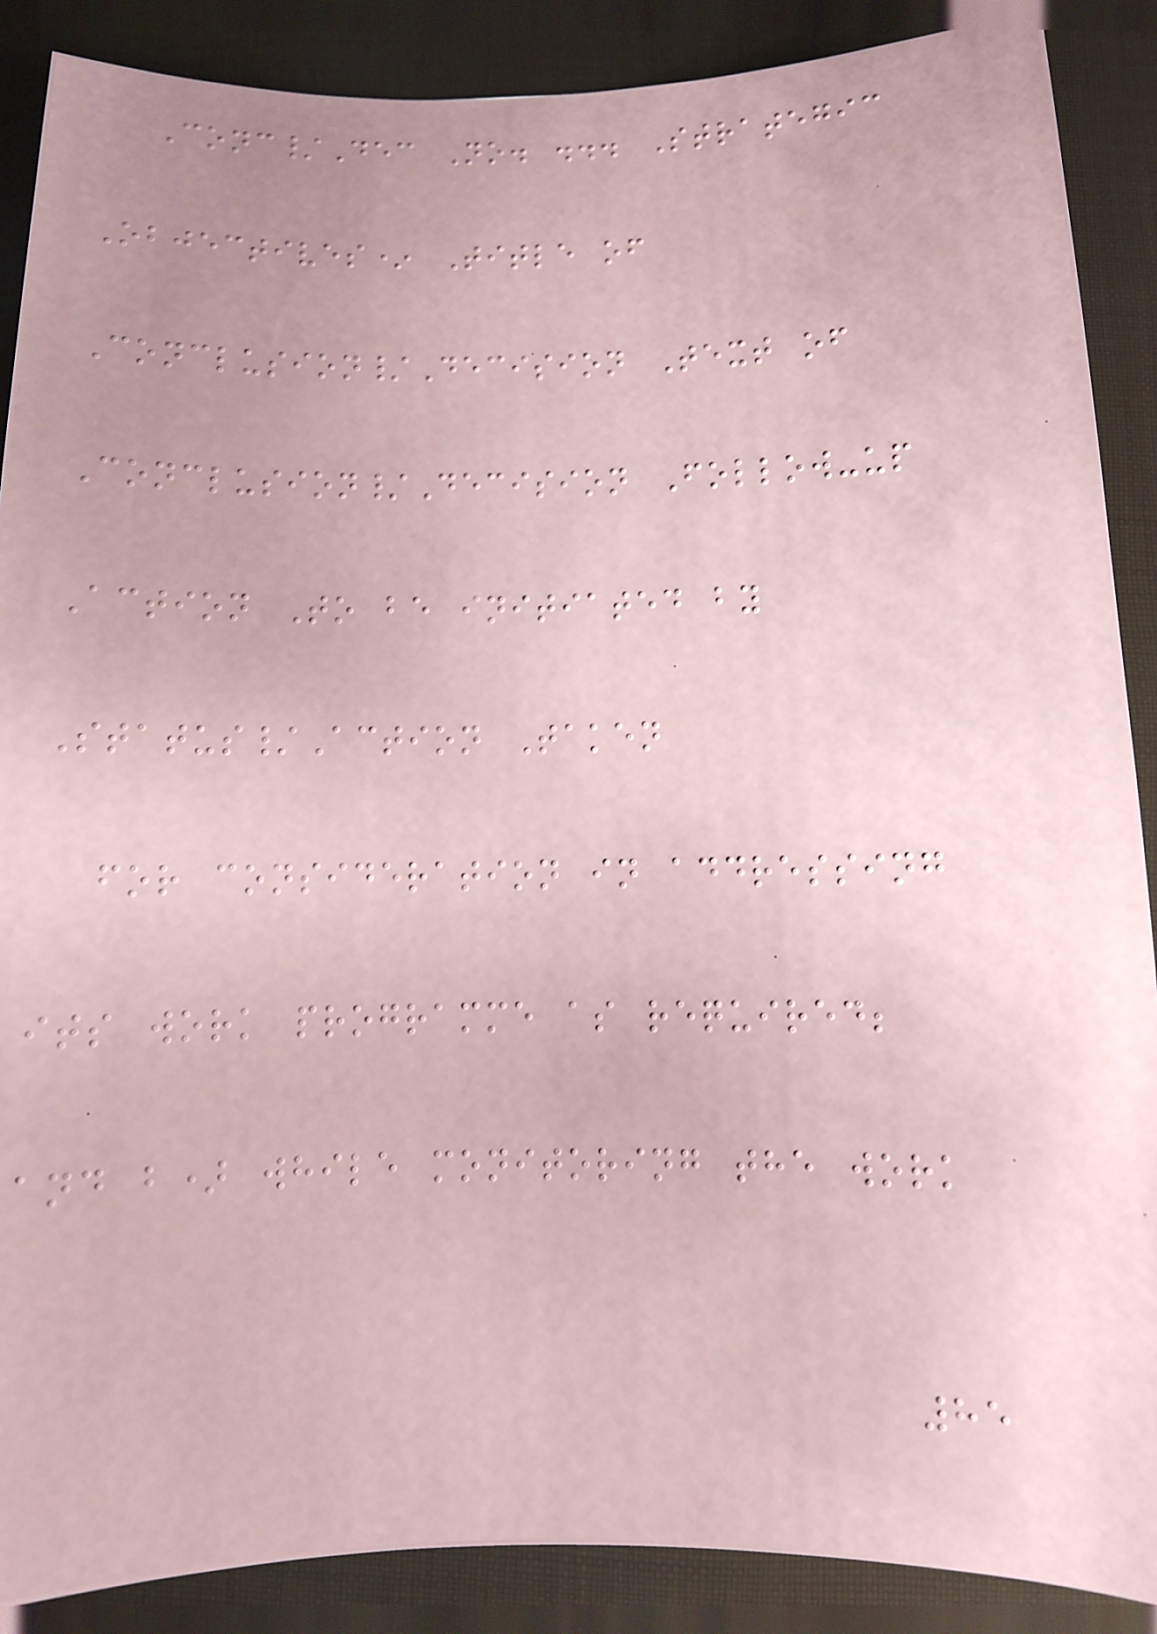Conc/Dec No. ... Strategic
Objectives* Title of
Conclusion/Decision Text of
Conclusion/Decision Follow-up
Action To be initiated by
Status/Action Taken
for consideration in addressing
its work programme as required;
and b) while monitoring the work
85
